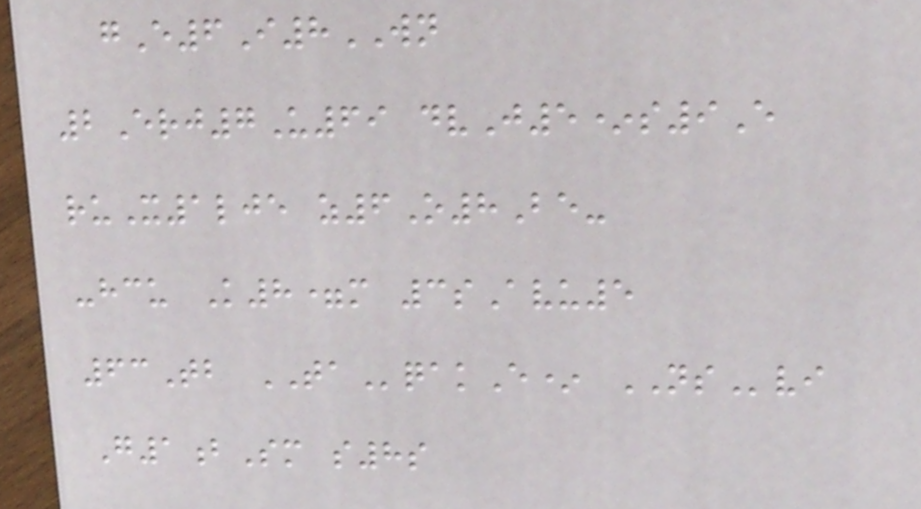gE6I8WN
2Erj7U69 dvJ5*s9E
ruX1lje z6O8Be-
-hcu K8=m 3sAvu5
63Tb TAqakE* NSvi
G1bSm s8s
